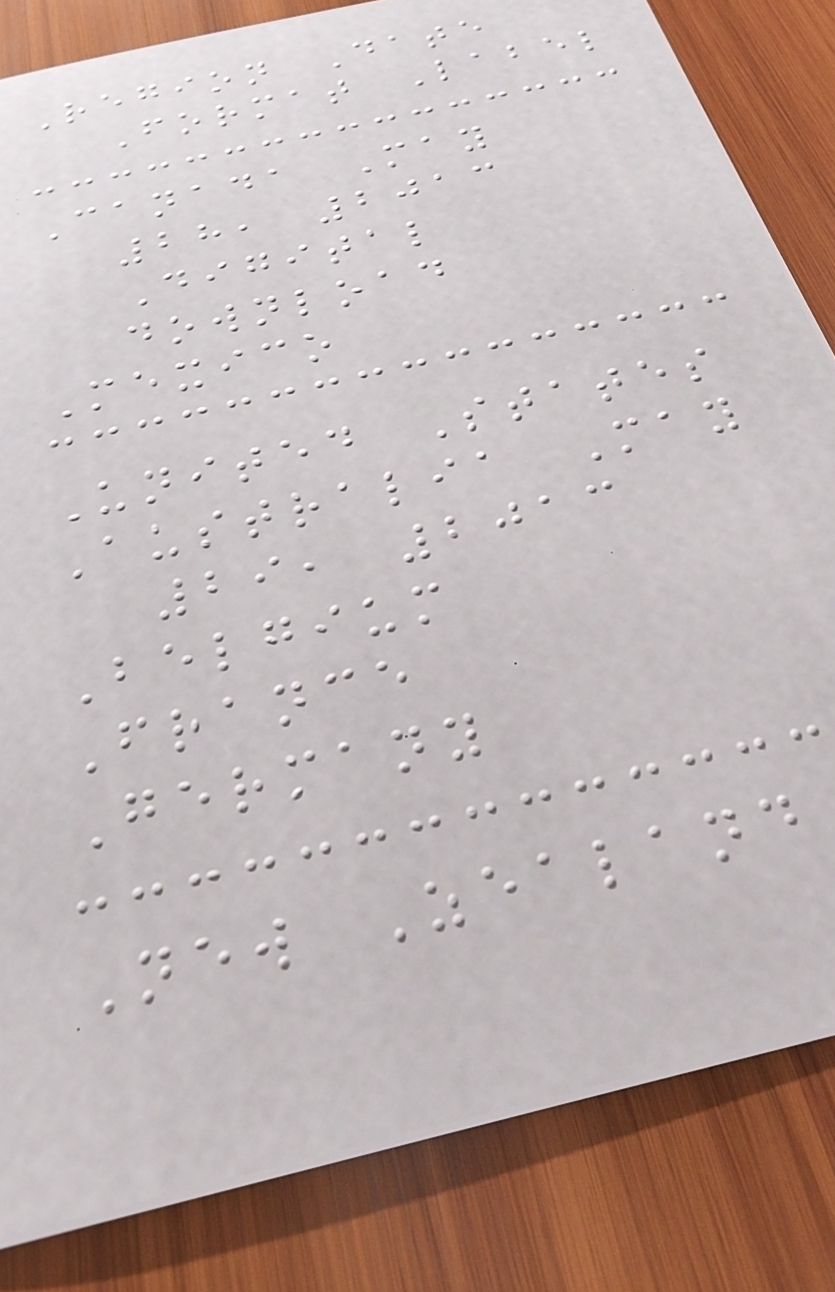Region Date
Format Label
Canada May
28, 2013
Digital
download
Mexico
United States
Australia May
29, 2013
Belgium
France
Germany
New Zealand
